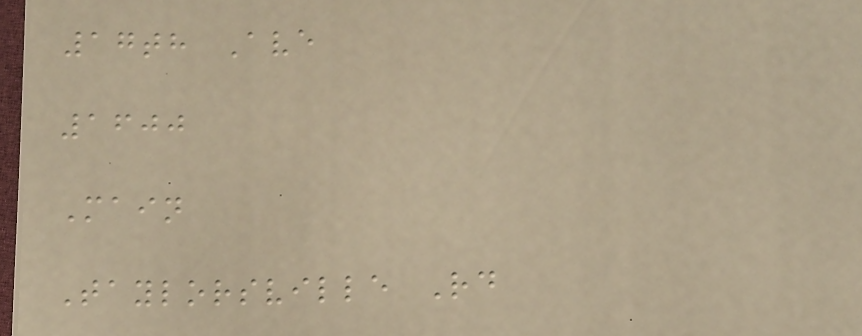17th Ave
1600
Main
Taylorsville Rd
